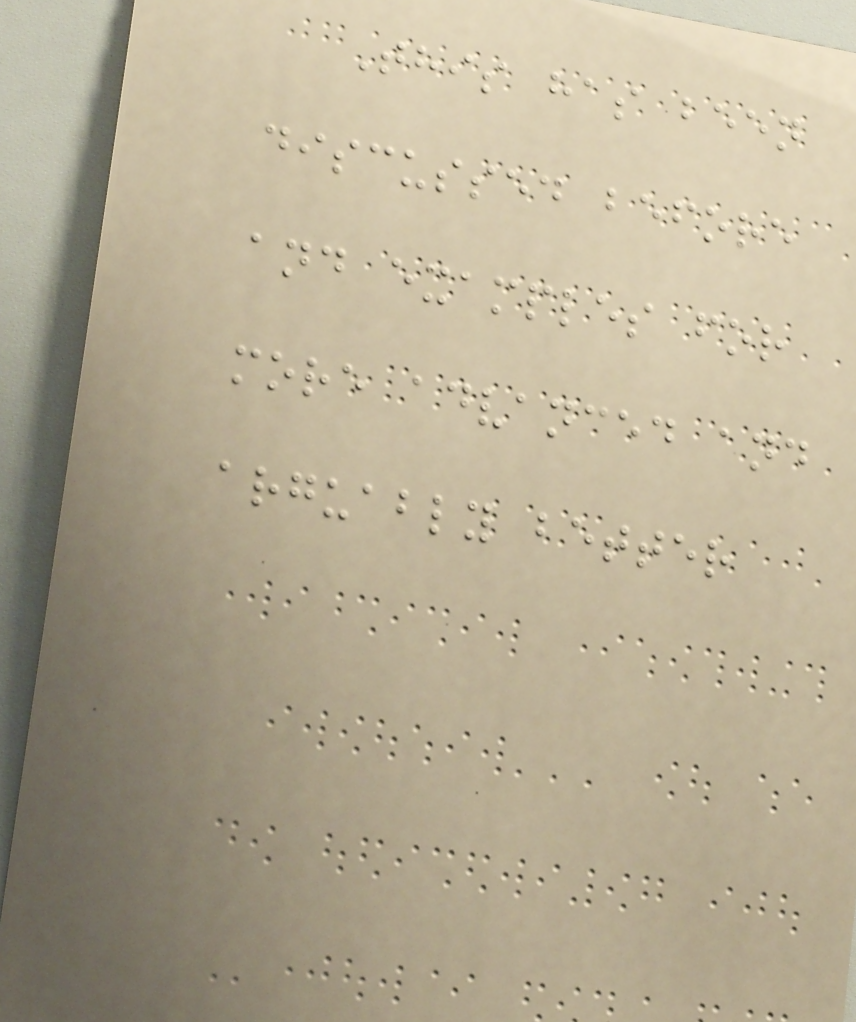This has been
discussed before
and examples for
more advanced and
arguably better
